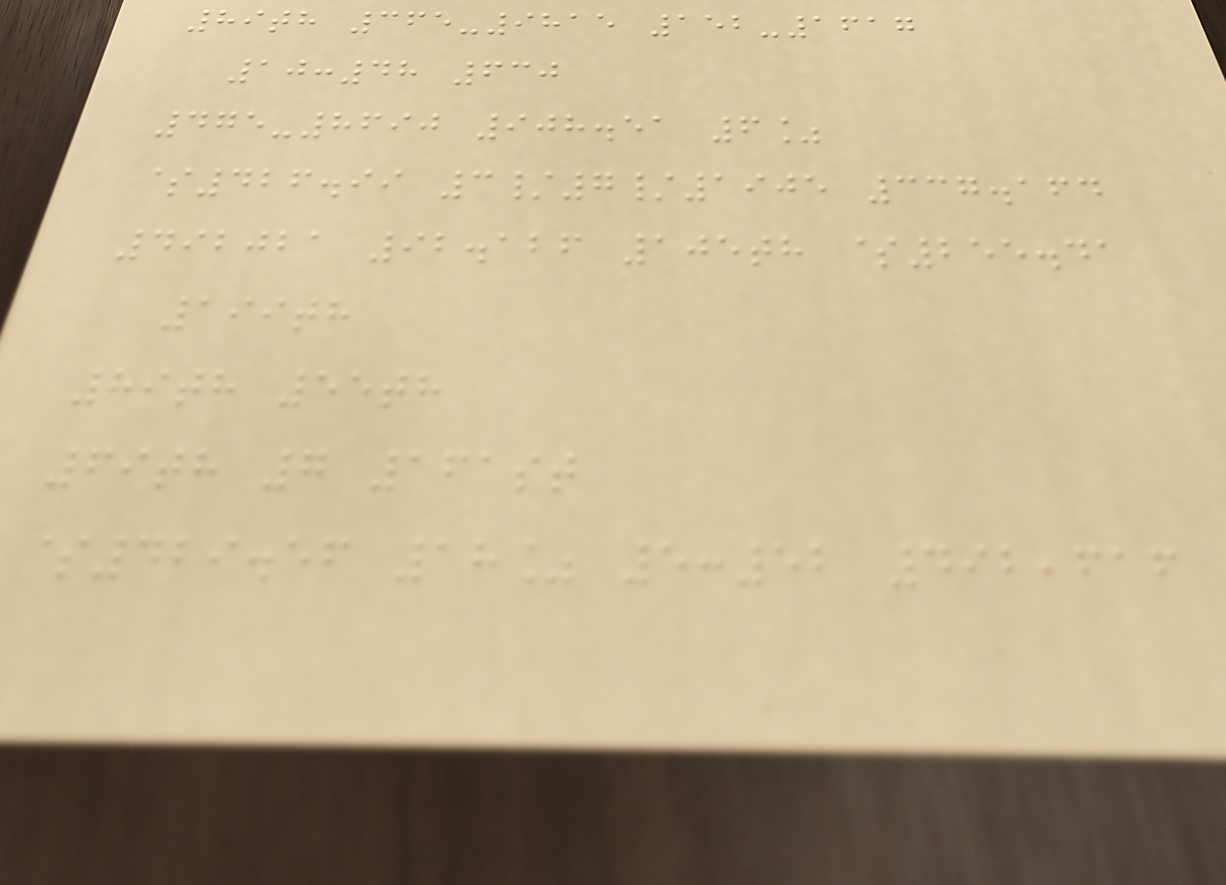89th 365-9815 152-1617
10:48 630
475-8690 908.51 6%
$426.99 3/7/1905 337.164
492021 92.126 105th $255.41
199th
89th 55th
69th 7 161st
$429.56 18% 5:52 492,616
